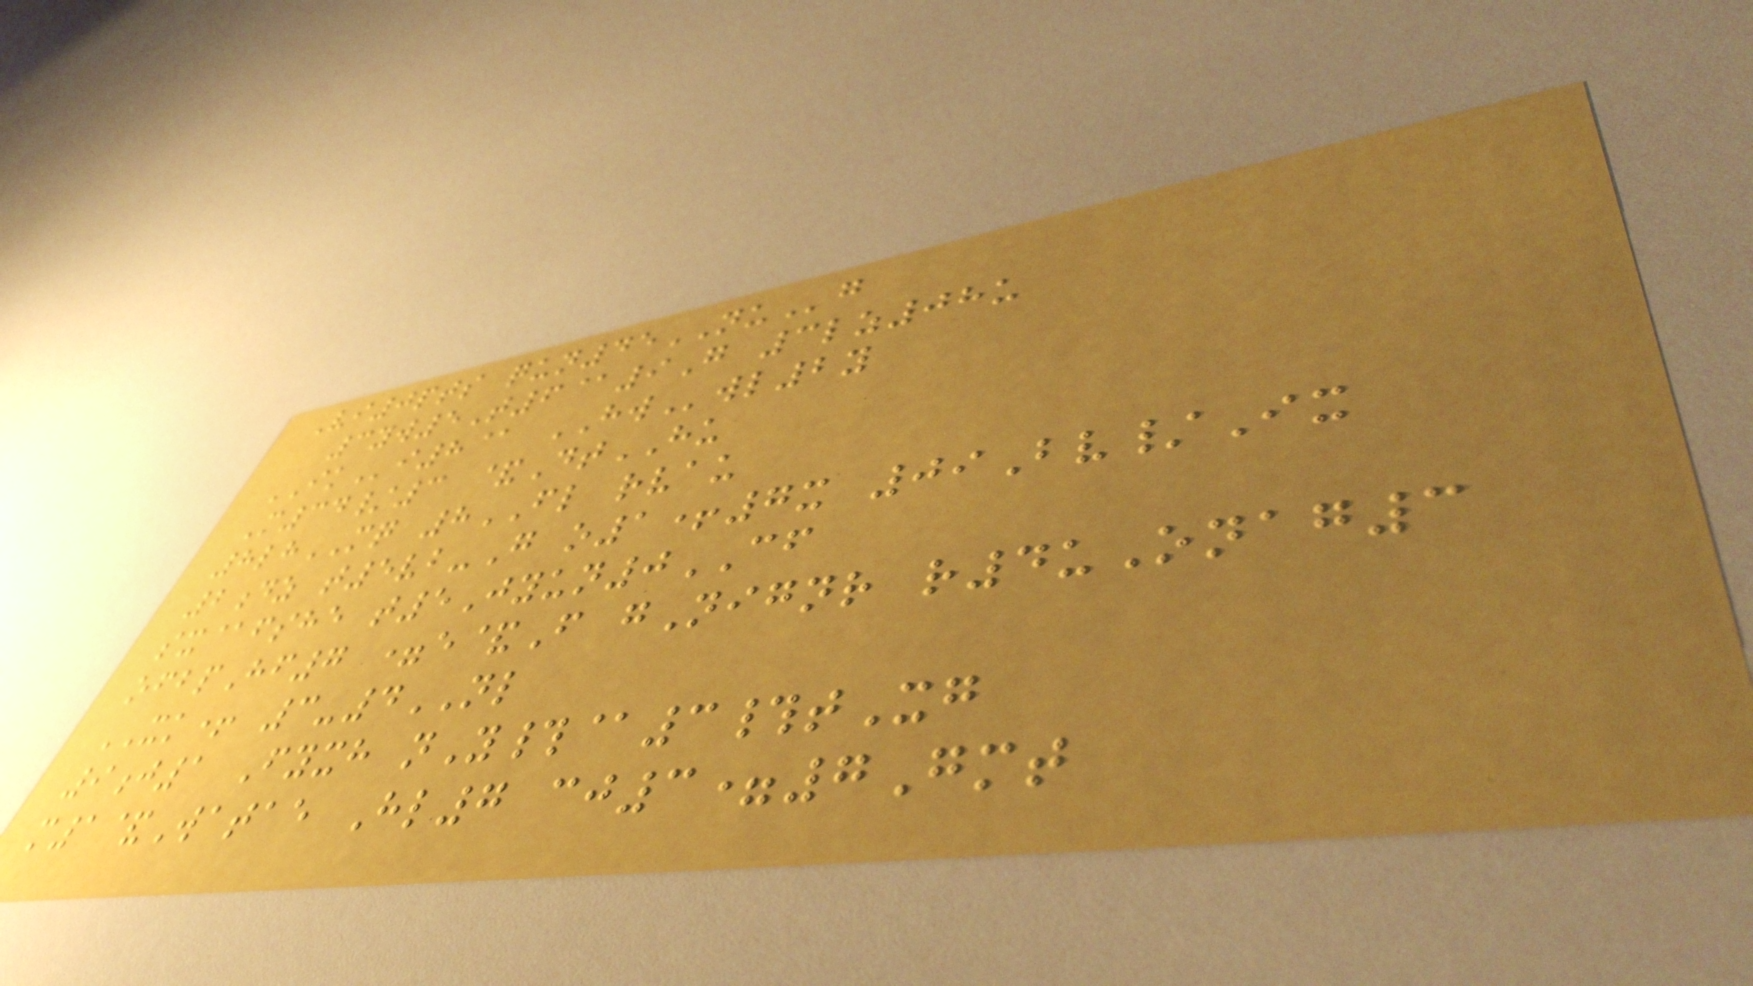Vi0pts qun45NUg
3yw5T6@9G 3lz08u
IKi8@ HWwl2y
M34/3 &DtHU
8lhMQ 8FL rvau
2dz t5vb-G o1+7x 09Bv/Ix
sx@fshe t5Jyun0CF
ofbpHf7 =e&F gNignr r4uOnag3
XK+ 3-4NL
9j1 Fyxh nY#@3#tXg
m1&Watae Hl7 cj3=7Gmt
